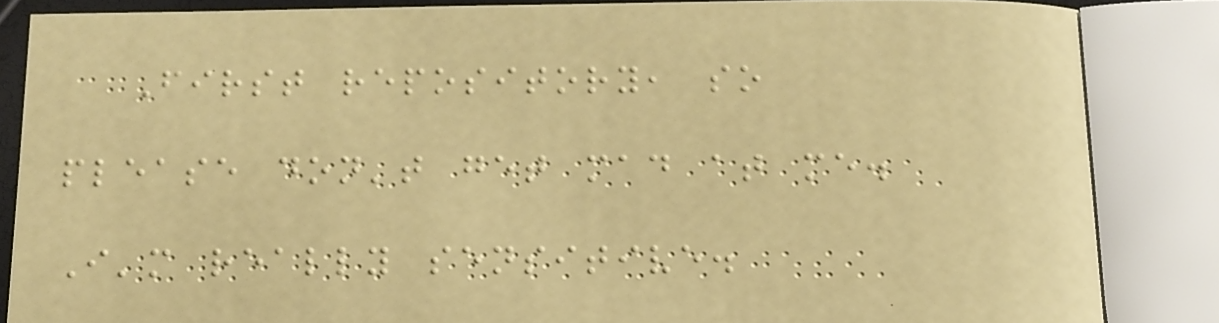First repository, so
please don't get mad at me.
I'm really sensitive.
